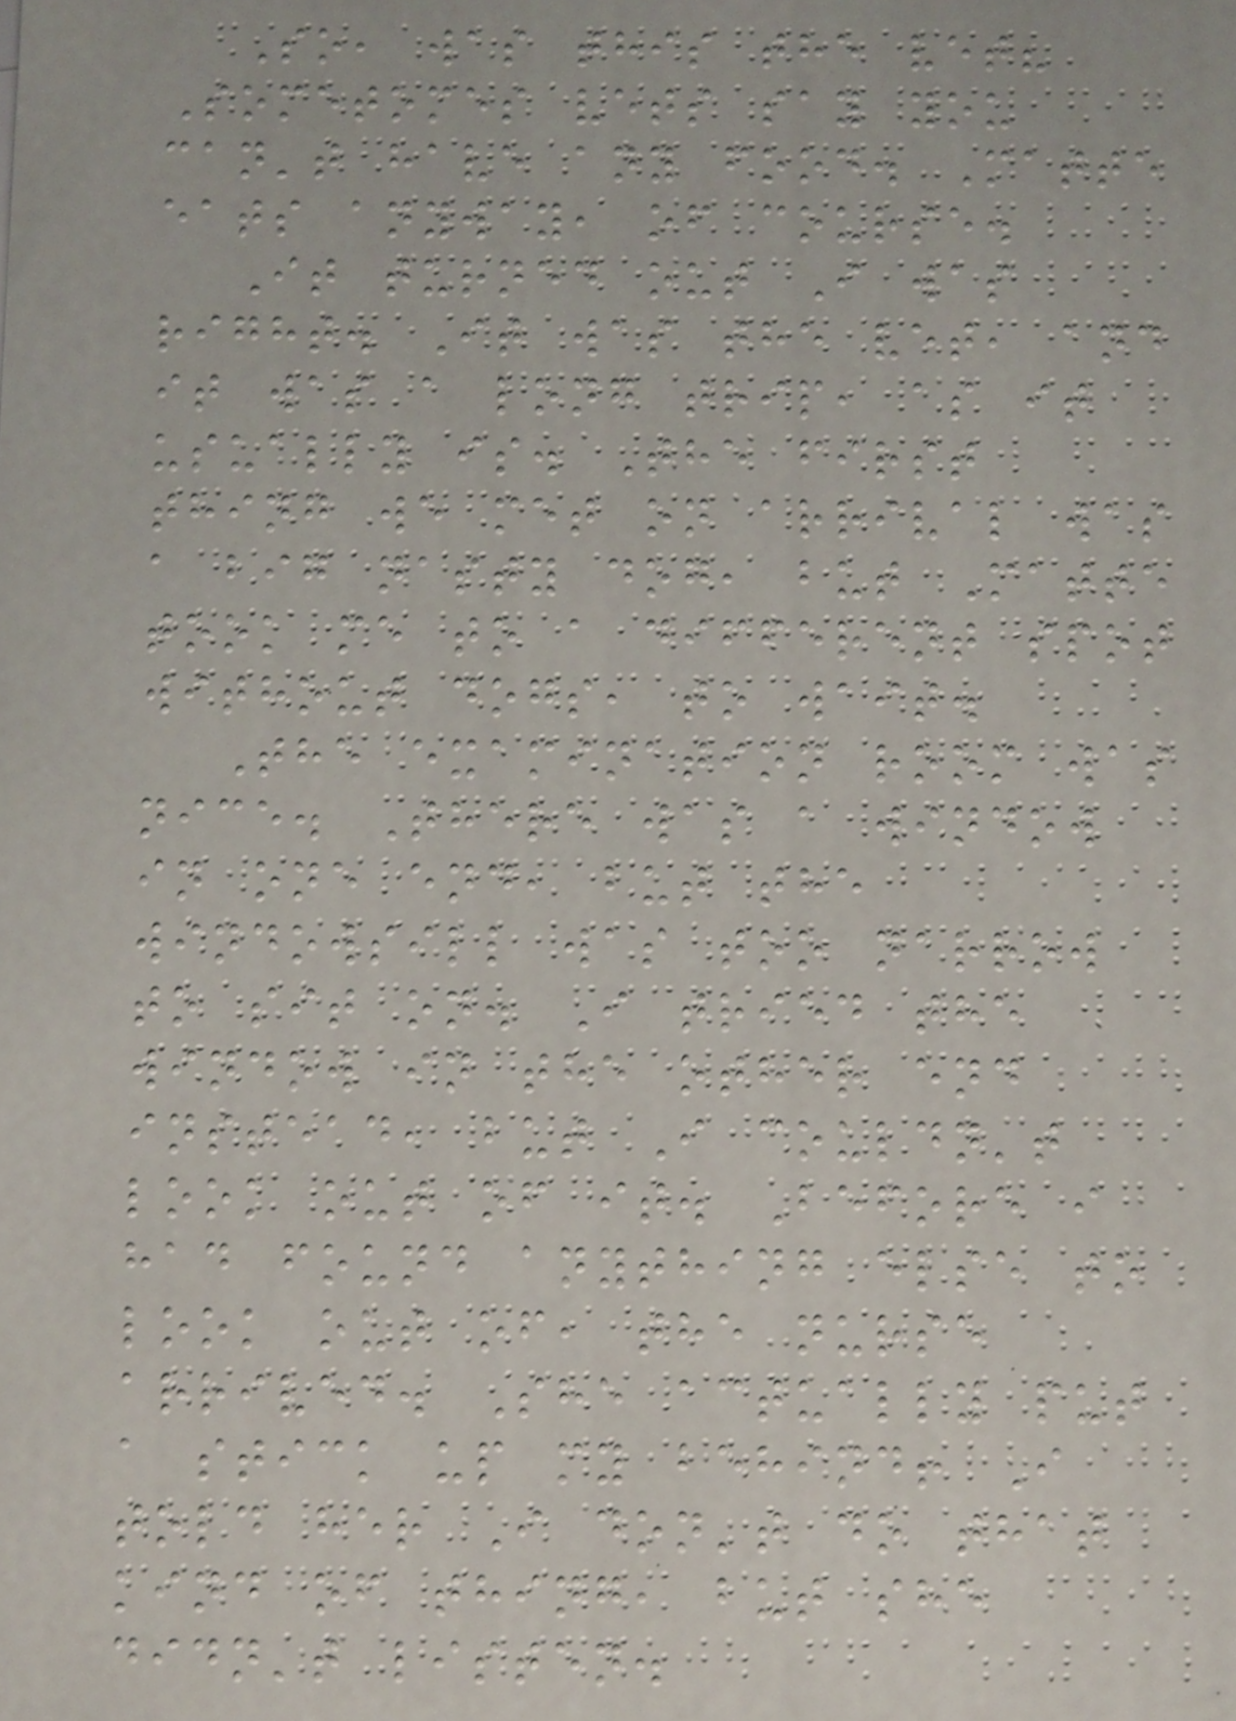So, was this the vet?
Sometomes vets say you
can't have any food. Matte
eats anyway, of course.
It turned out I was
right. It was the vet, and
it was a long trip, as it
usually is. The first
thing we met on arrival was
a big nasty dog, but Matte
took me to a different spot
without dogs, to wait.
The examination room was
nice. There was a window
in one end, but the
windowsill was too narrow
to sit on. I tried the
window in the other end
instead, but I couldn't
look out of it. Before i
had found anything else to
look out of, the nurse
arrived. She actually put
a stick up my behind! I
told her I don't do that
kind of thing, but she
didn't listen.
